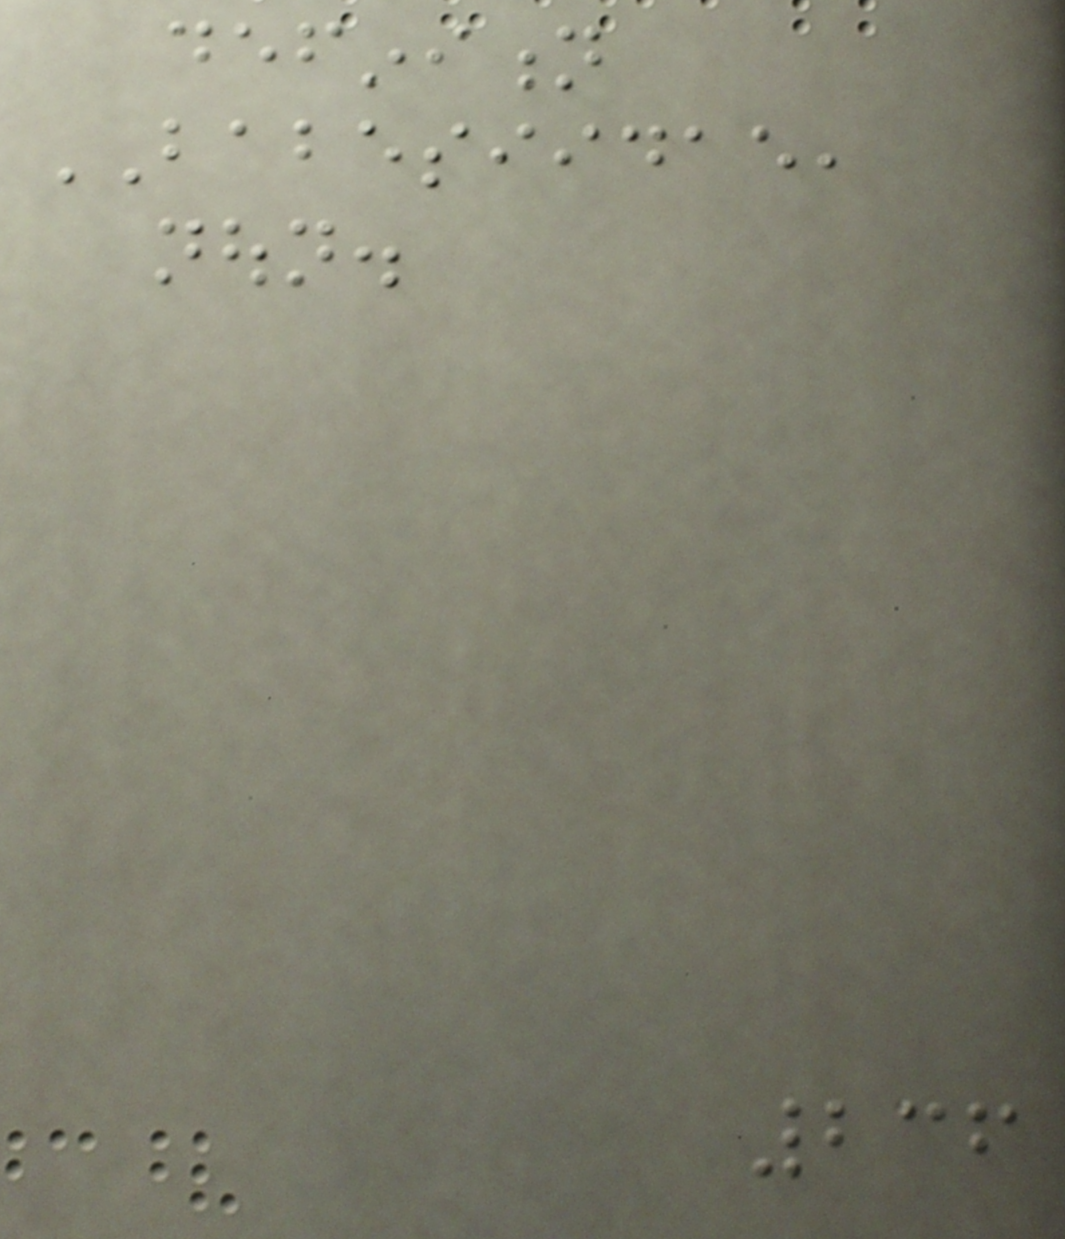definition
BABESIIDAE,
noun.
236
